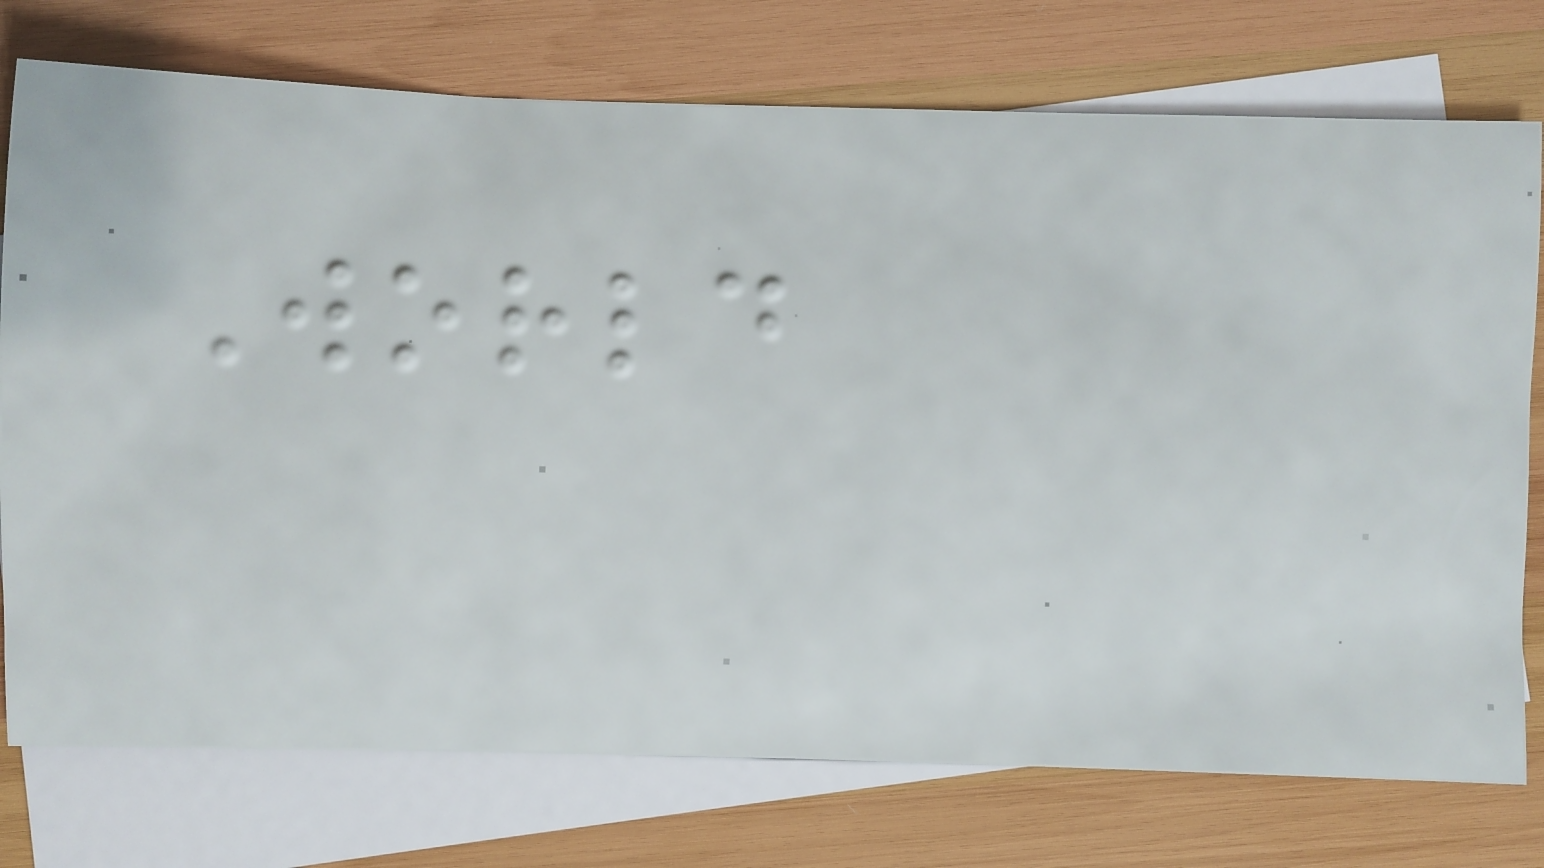World
